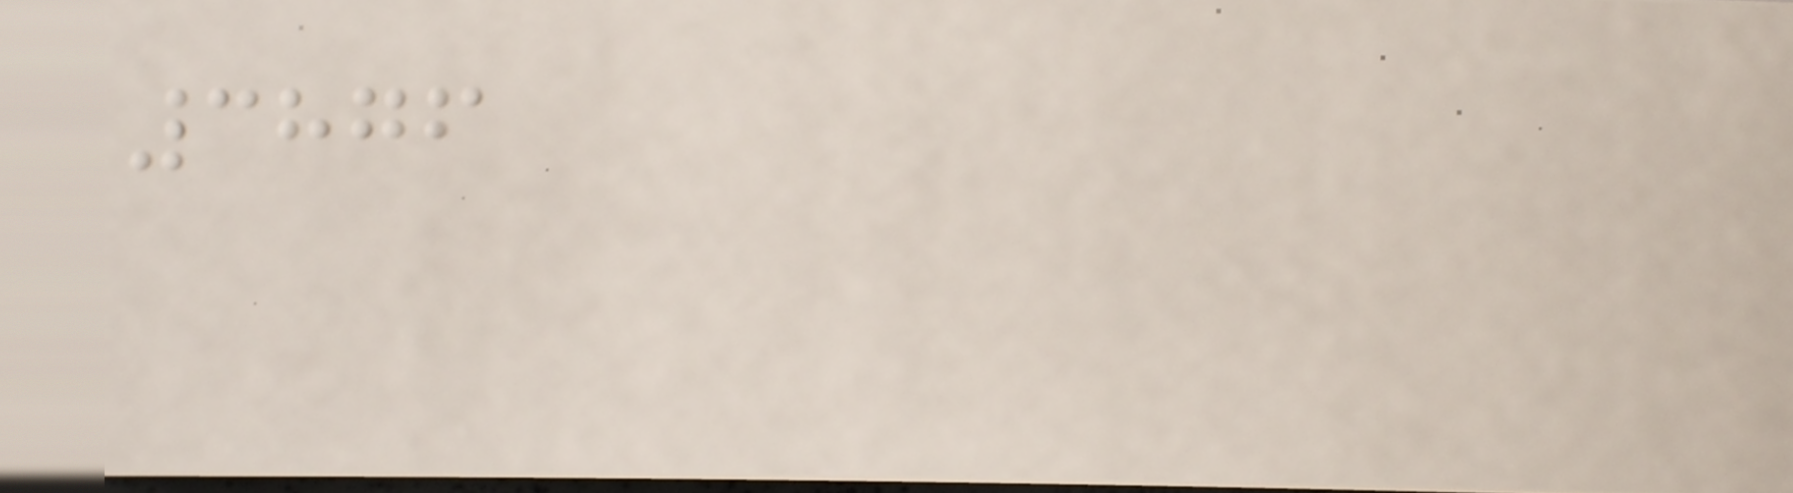3876
